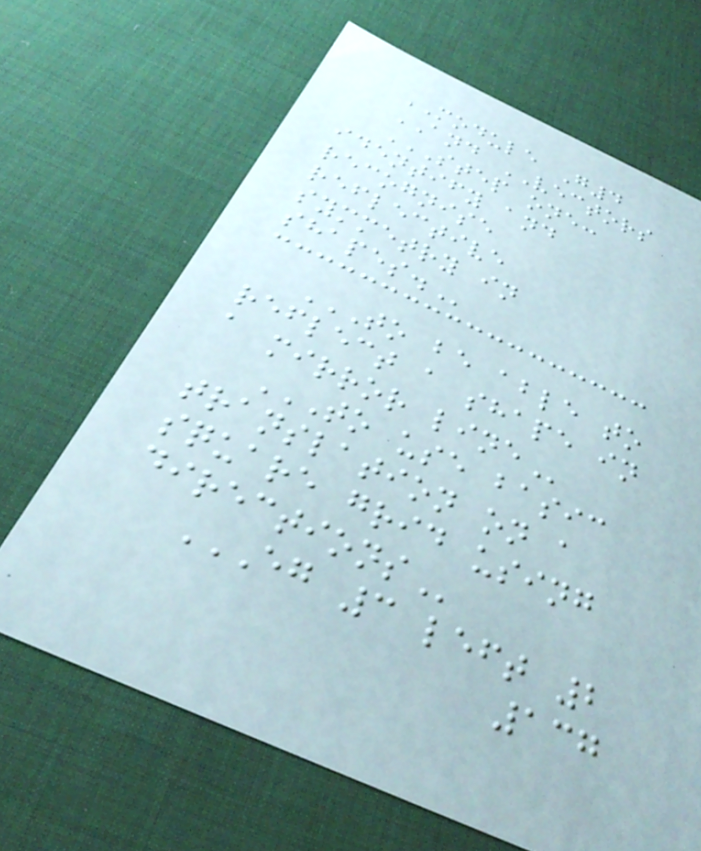MODULE G4
AND VECTORS
STEP ONE:
IDENTIFY AND
RECOGNISE
REFLECTIVE
SYMMETRY IN
SHAPES.
TO BE ABLE TO
REFLECT A SHAPE IN
A MIRROR LINE
TO USE BASIC
TRANSLATION ON A
SQUARE GRID USING
DIRECTIONS
EG 3 LEFT 2
137
